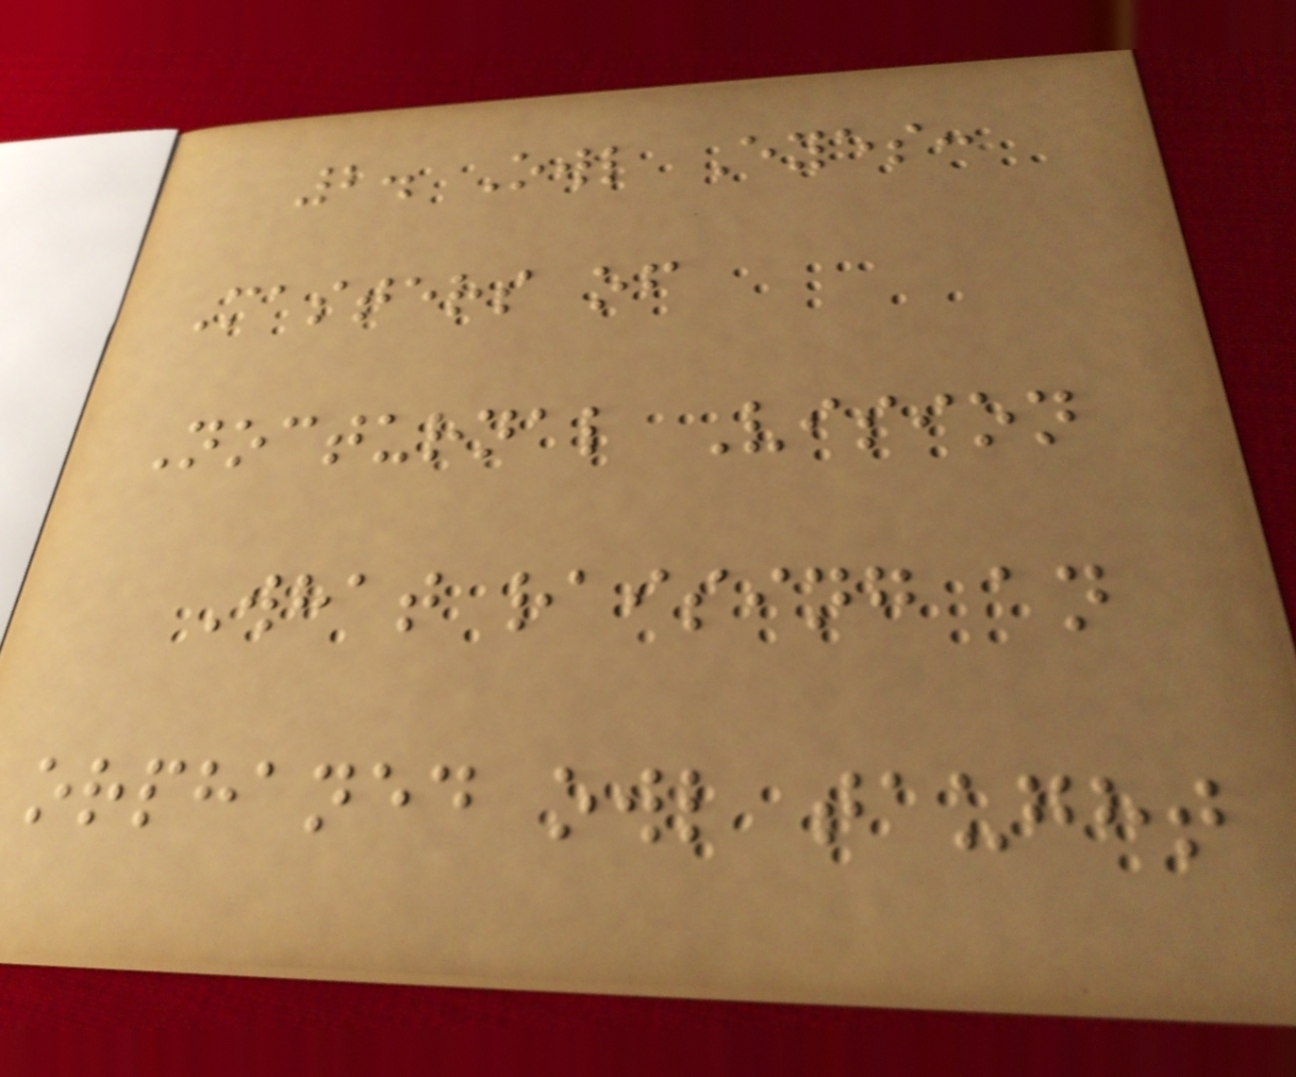2. Owl Eyes:
Masters of
Nocturnal Vision
What raising an
orphaned owl taught
